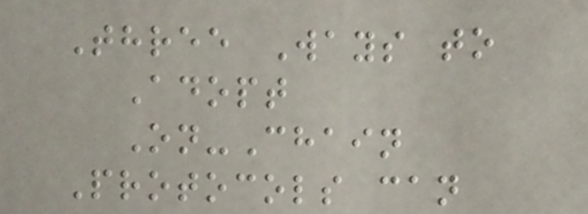Three Ways to
Adopt
On-Chain
Protocols can
